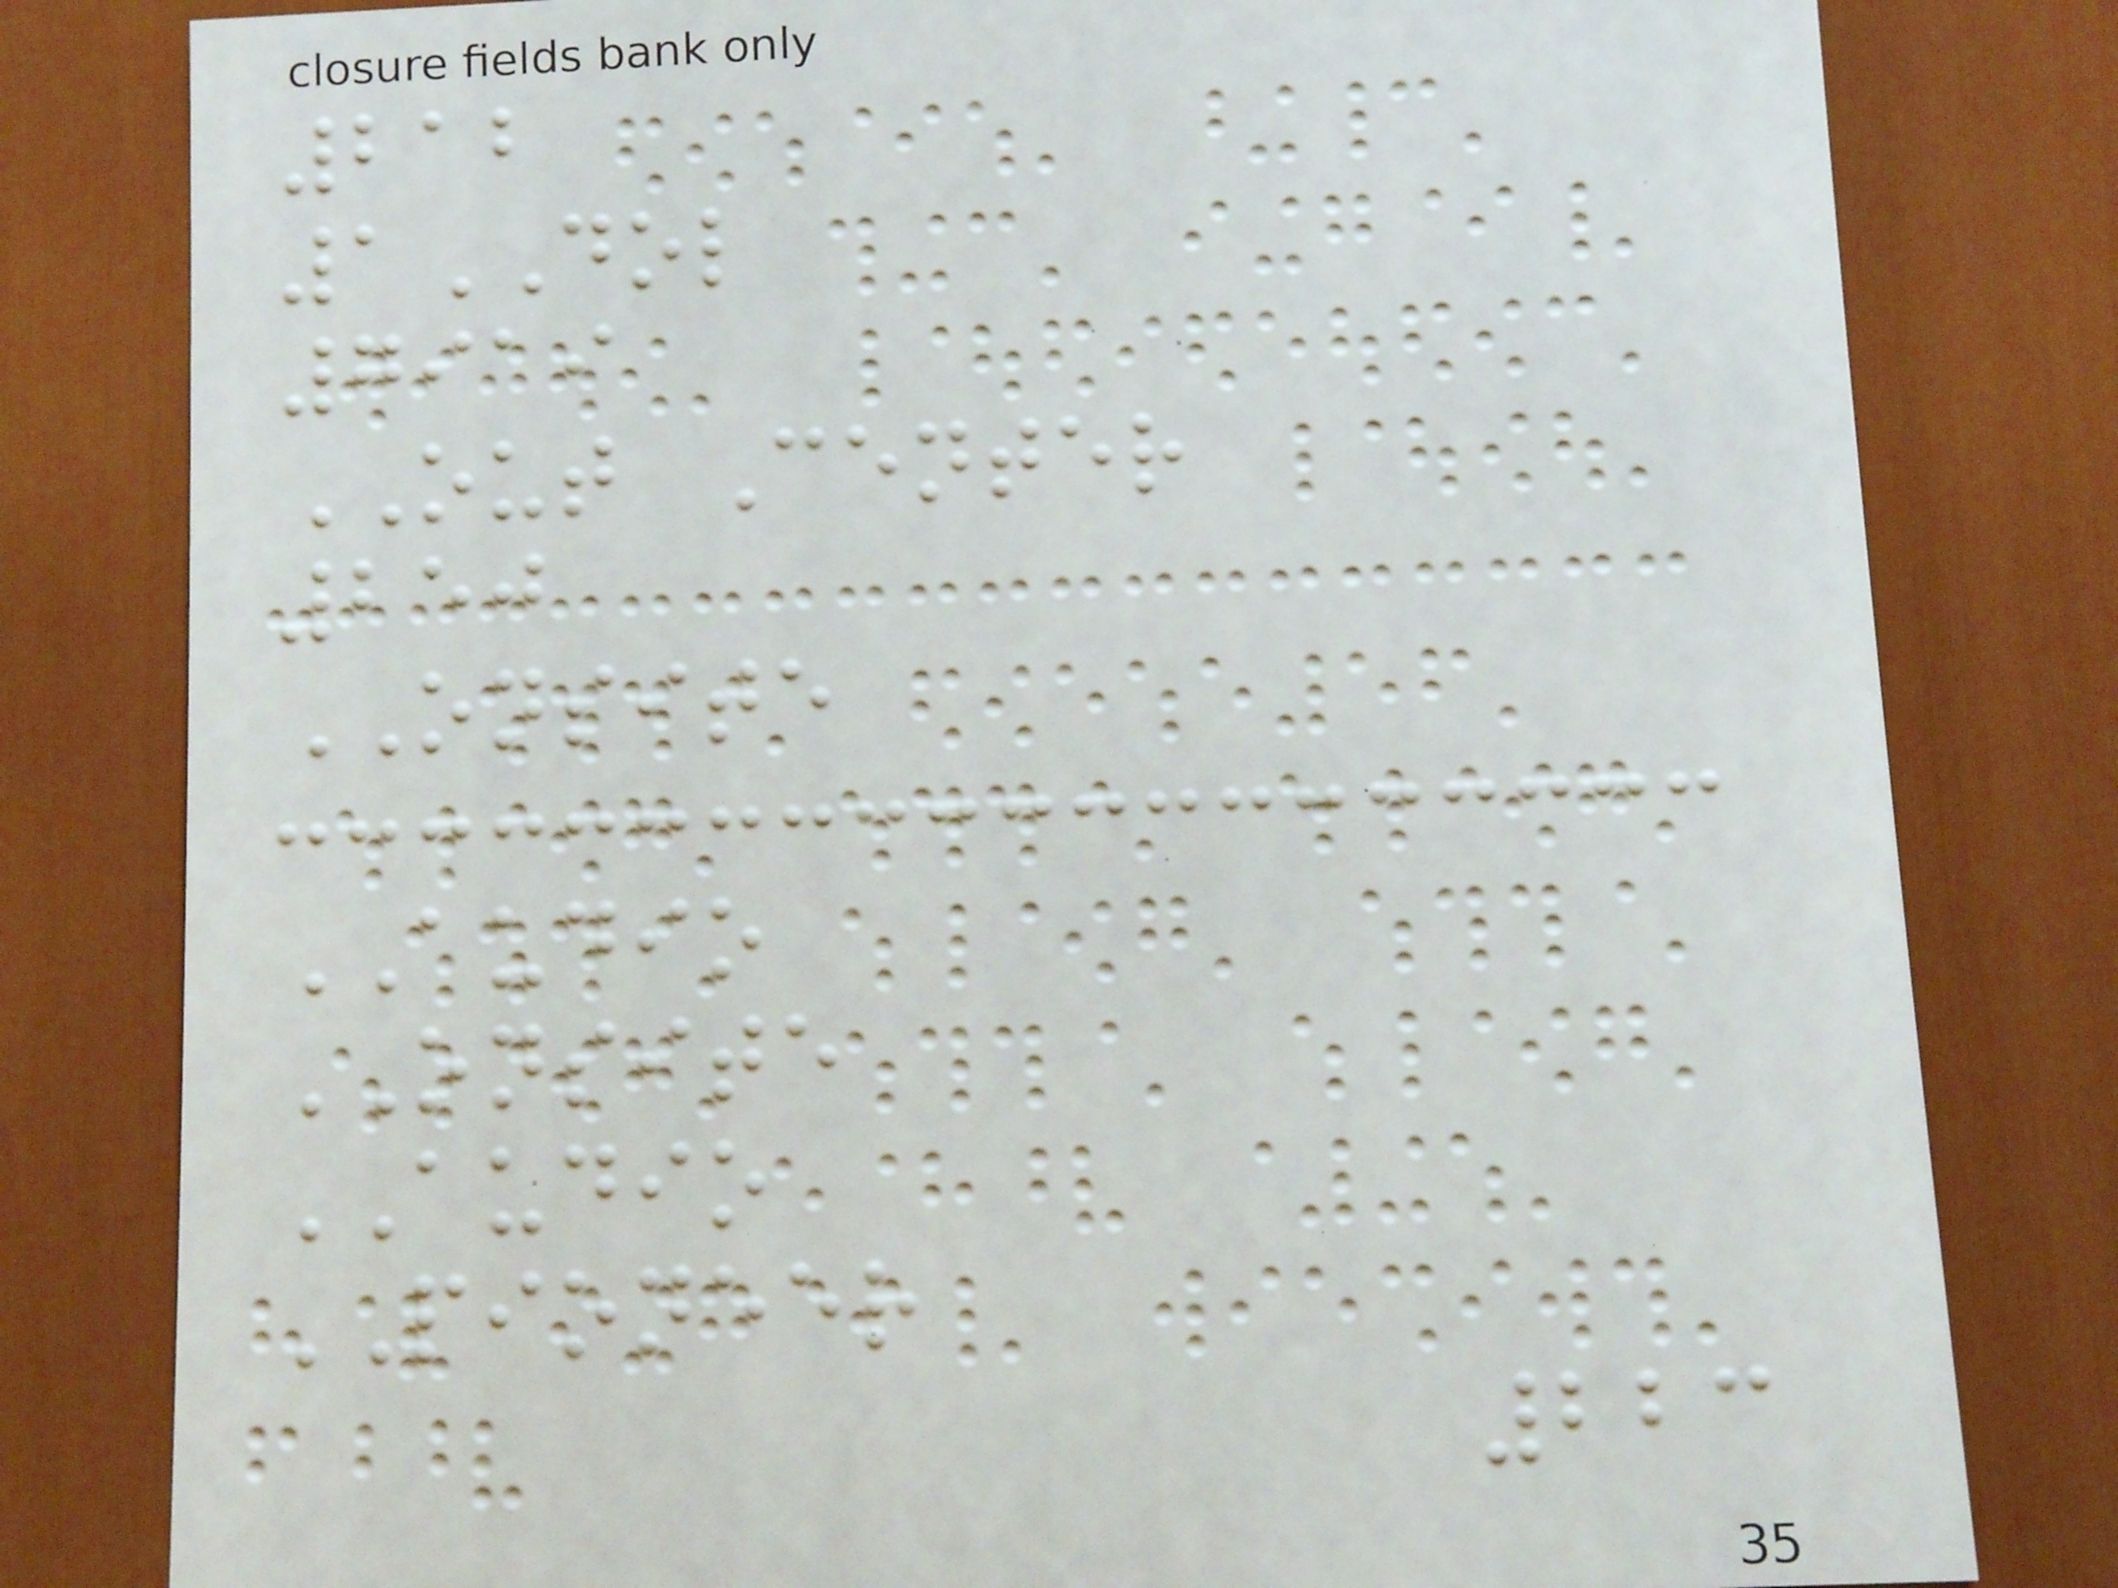212
1DOL
7919
OUT Center
250
ONSITE
AUDIO
ONSITE
AUDIO
PIONEER
223
